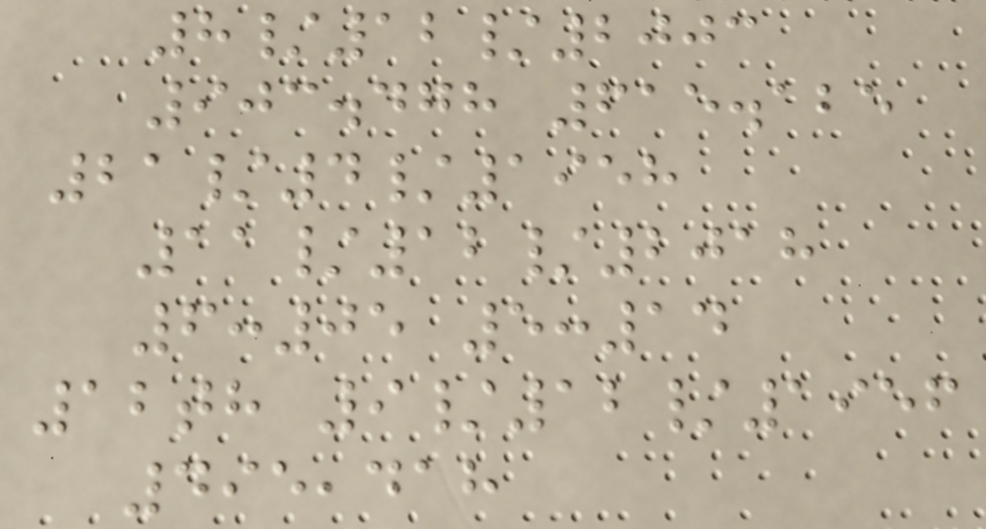8/12/2003
903.478 615.125
21/4/1958
11/12/2018
6:05 5:14
12th 9/12/1956
495,418
